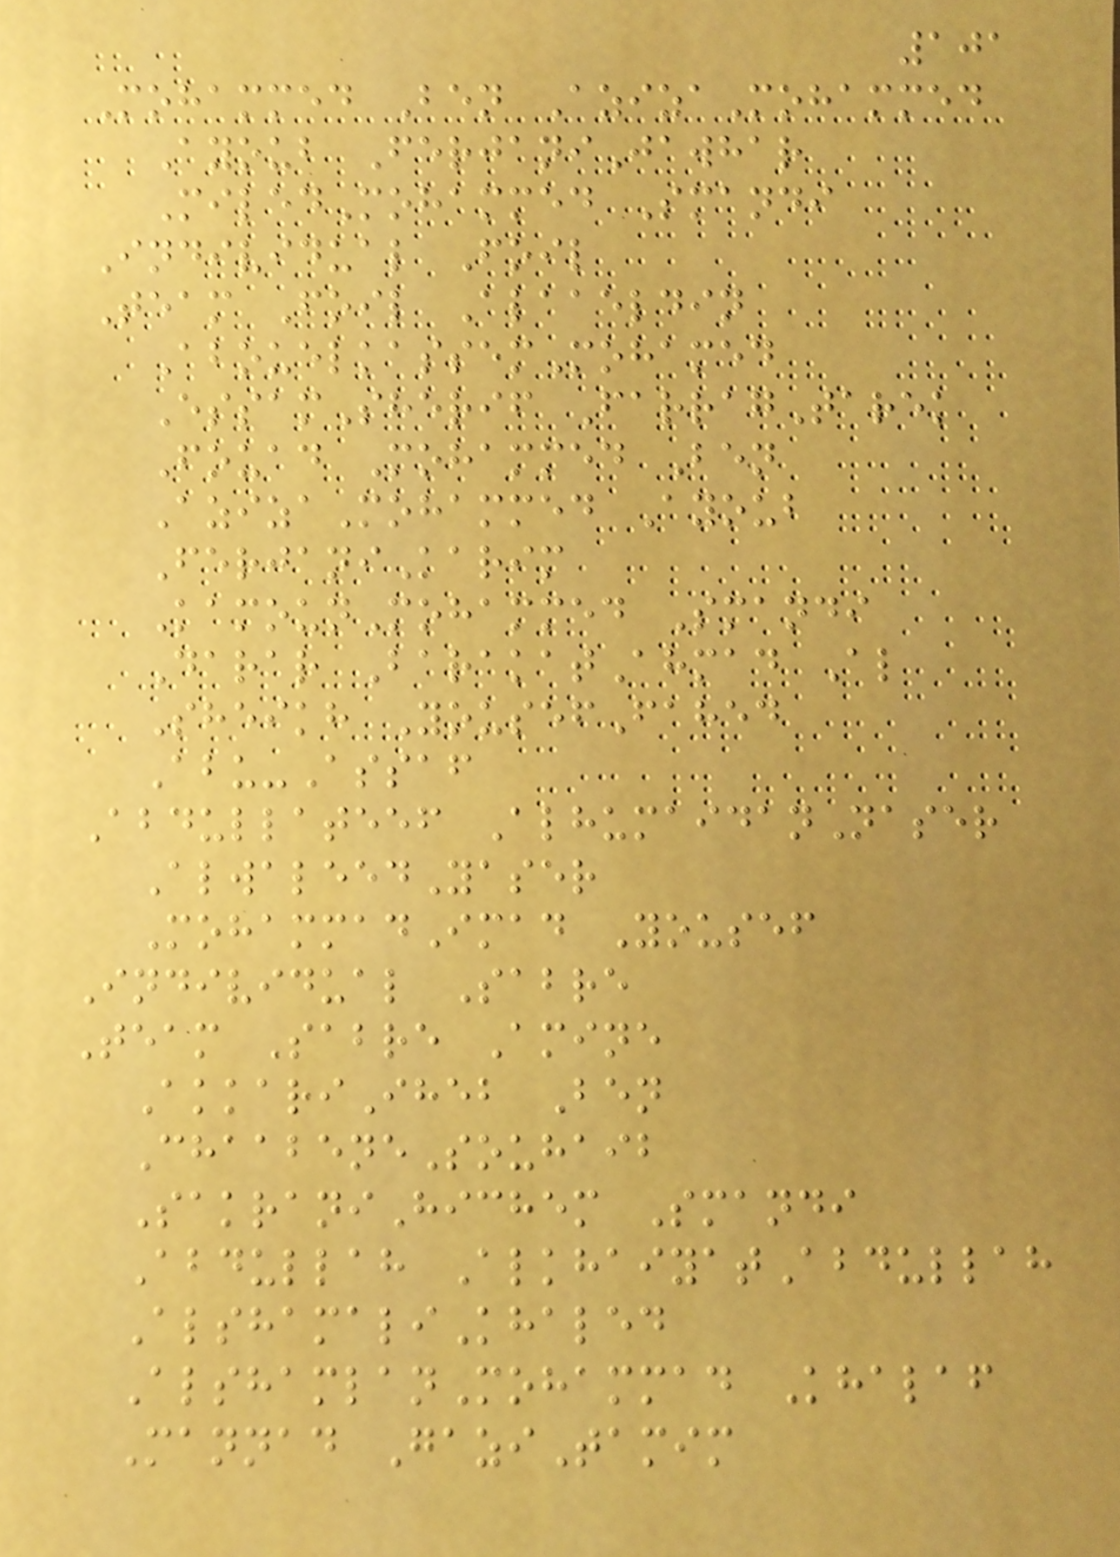101
Mohammed Ben AzizaMohammed
Ayoub FerjaniJawhar
MiledMohammed Smandi
Individual Foil
Team Foil Alaaeldin
AbouelkassemMohamed
EssamSherif FarragTarek
Fouad Mohammed Ben
AzizaMohammed Ayoub
FerjaniKarim
KamounMohammed Smandi
Darar BarakatAhmad Al
Sheikh YousefFahed
Abu-Assaf
Abdullateef AlhumaidanNaser
AlwaleedYaser
MohammadImad Yousef
Individual Sabre
Team Sabre Amine
AkkariIheb Ben
ChaabeneSouhaib
SakraniHichem Smandi
Abdullah AlkhaiyatAbdullah
AlshamaliKhaled
AlshamlanMohammad Khalaf
Mannad GaziTamim
